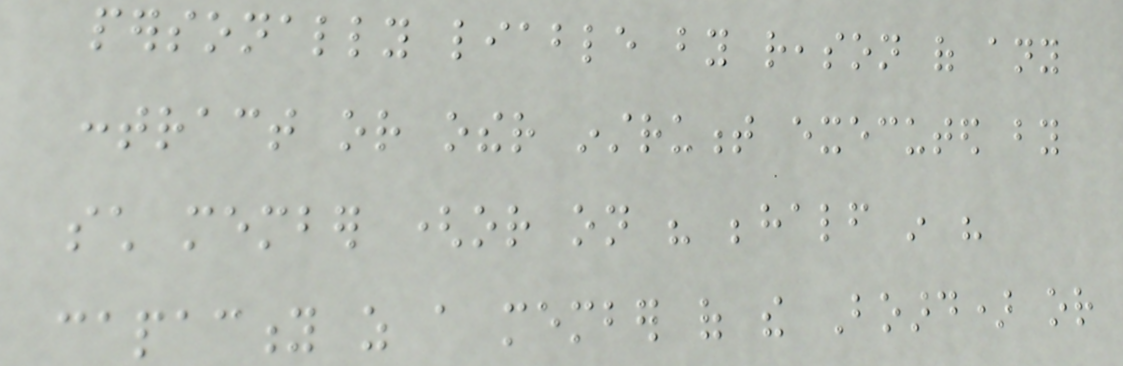personally liable by reason of any
contract or other instrument executed by
such member (or on his behalf in his
capacity as a member of the Board) or
